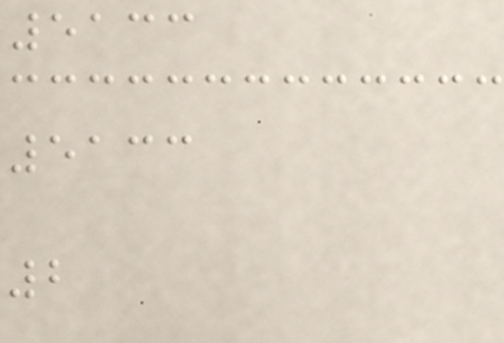5133
5133
2
